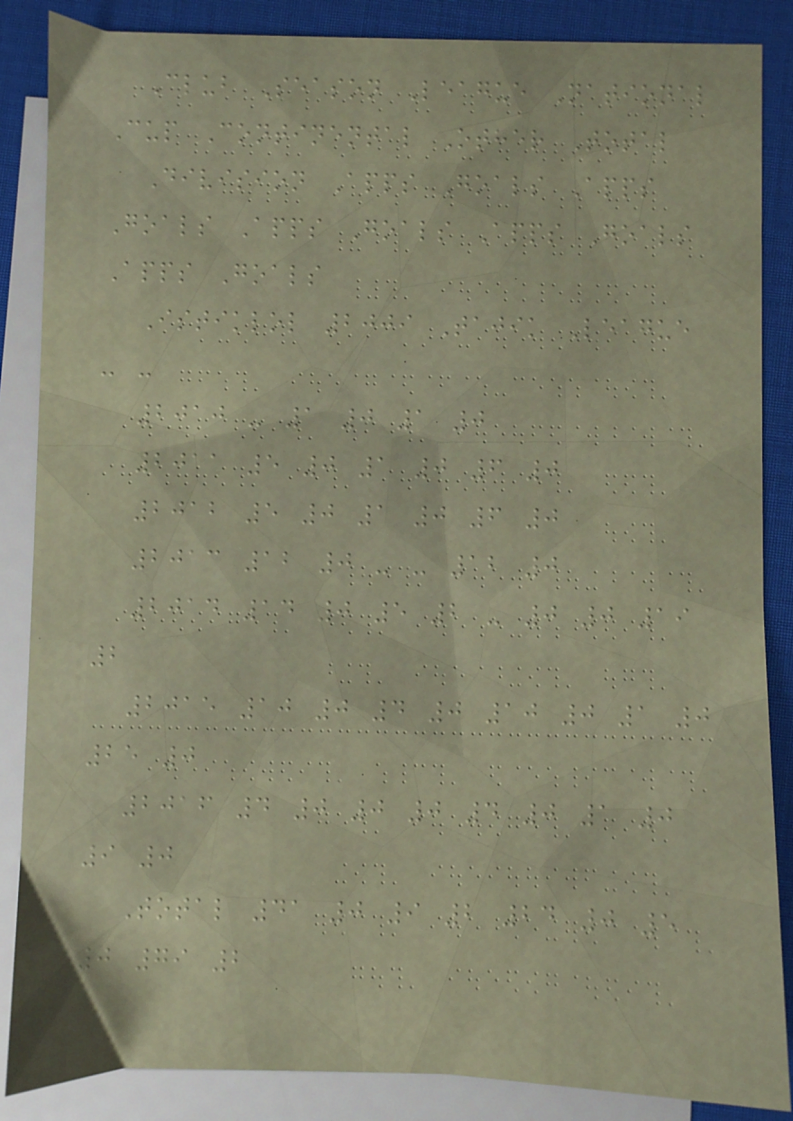Club Season League National
Cup Continental Other Total
Division Apps Goals Apps
Goals Apps Goals Apps Goals
Apps Goals
Istiklol 2009 Tajik League
- -
2010 - 1 0 1 0
2011 5 0 1 0 6 0
2012 5 0 1 0 6 0
2013 12 0 - - 12 0
2014 14 0 5 2 - 0 0 19
2
2015 10 0 4 0 10 0 1 0
25 0
2016 4 0 0 0 4 0 1 0
9 0
Total 41 0 9 2 24 0 5
0 79 2
